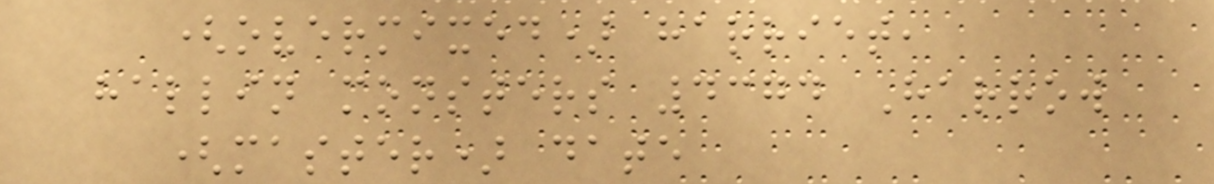(overmixed) harriet,
hallin monsters 4374 Harrow
(master) date
